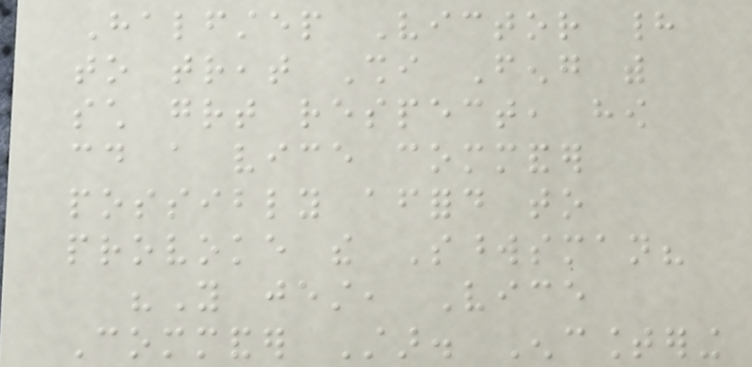Halfstep Victor had
to treat Shi Feng with
such great respect, how
could a vice commander
possibly afford to
provoke the Swordsman?
"You jest, Vice
Commander Star. Encountering
